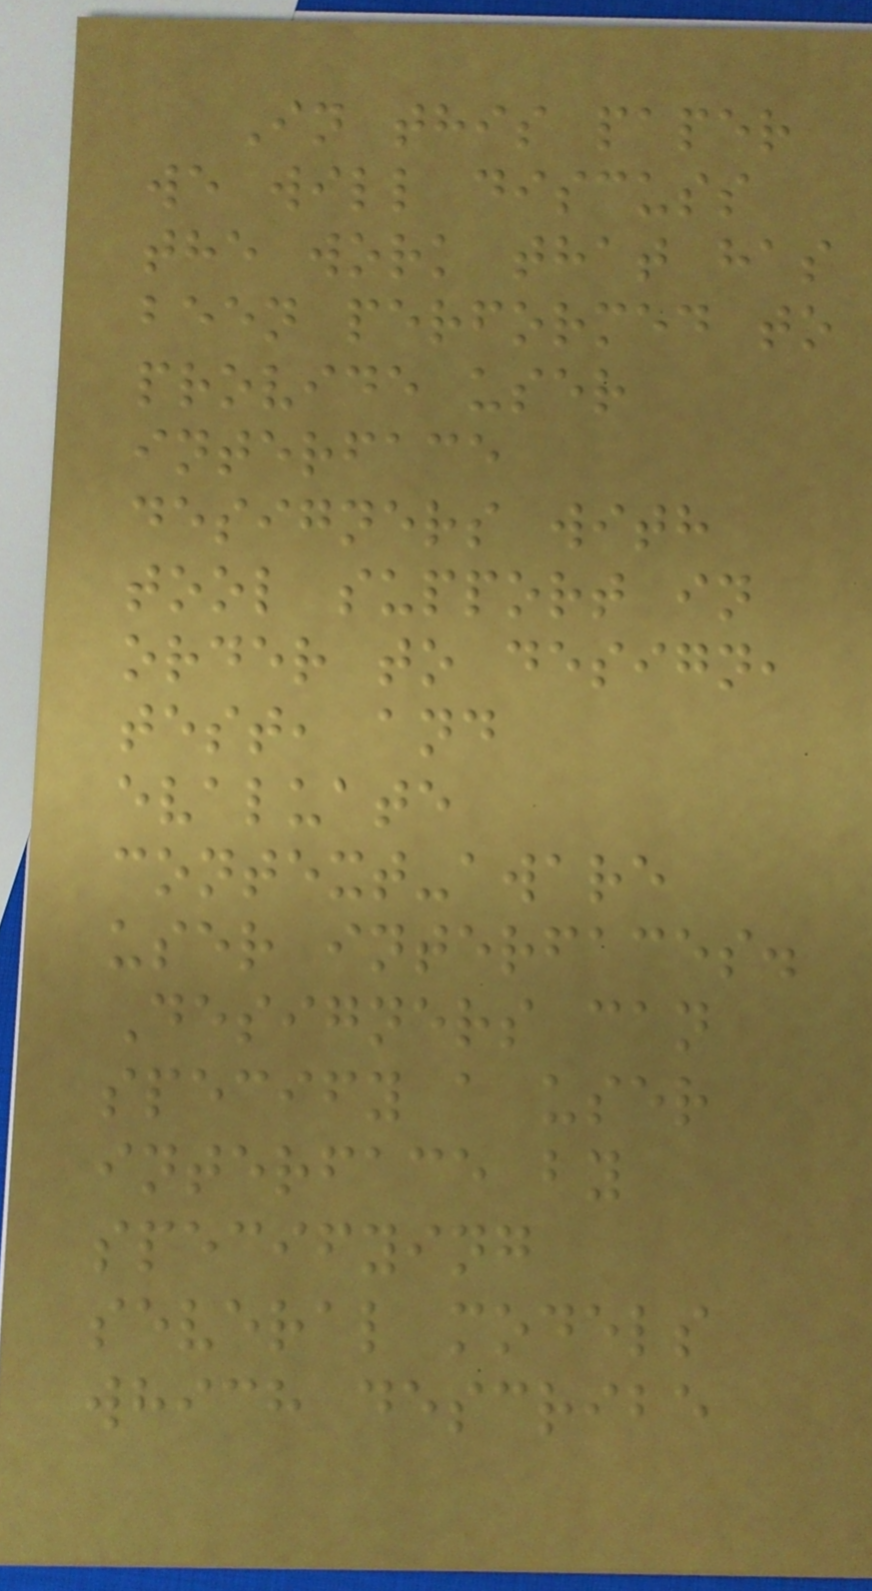In this paper
we will discuss
the work that has
been performed to
provide user
interface
designers with
tool support in
order to design,
test, and
evaluate
context-aware
user interfaces.
Designers can
specify a user
interface by
specifying
several models
which describe
